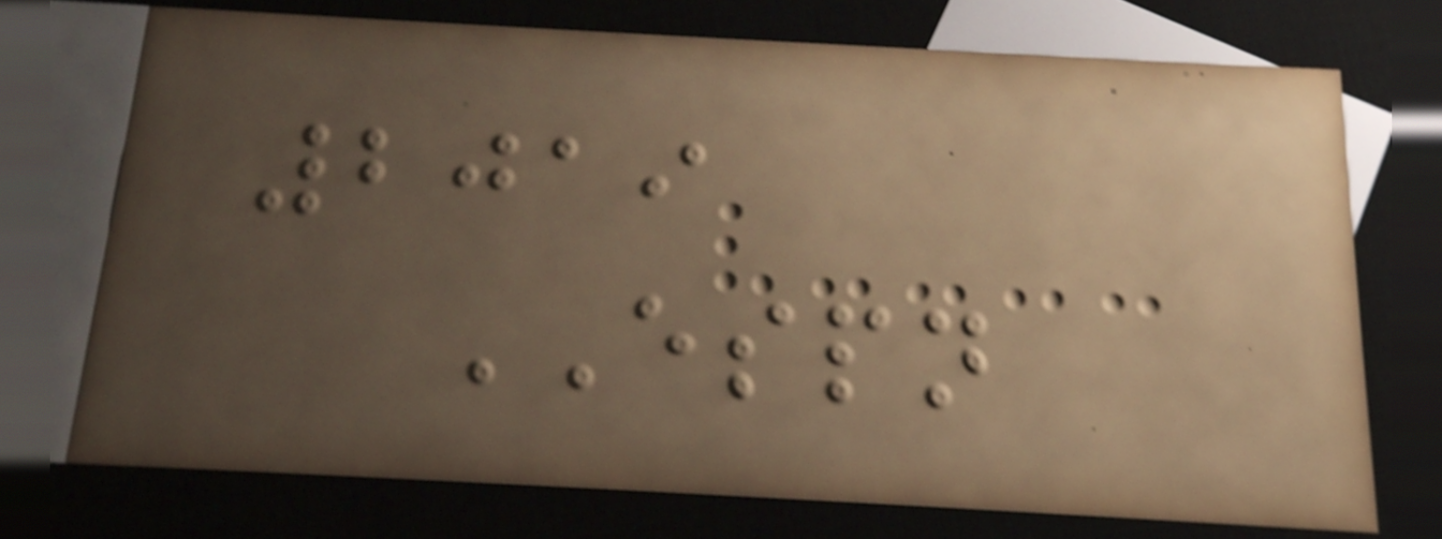2019
ESPN
